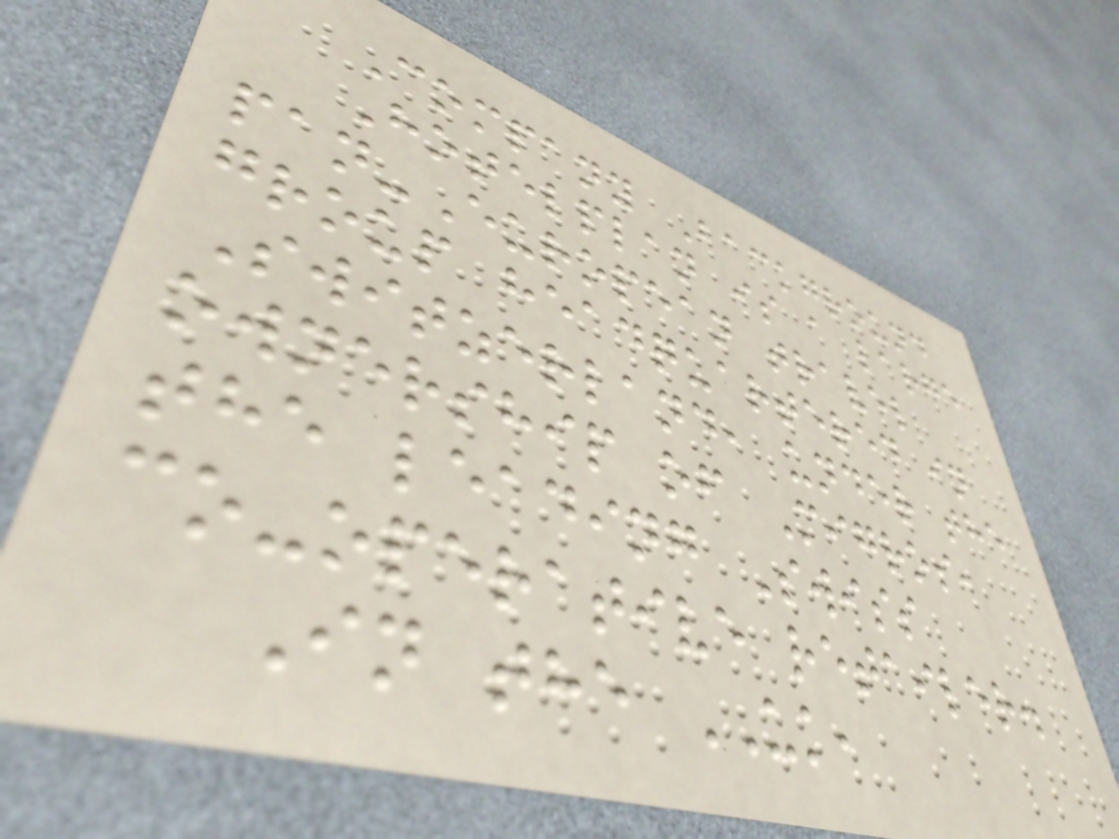Company Background
Hotelplan is a large
pan-European travel
group headquartered in
Switzerland, under the
ownership of Migros,
the leading Swiss
co-operative retailer.
In the UK,
